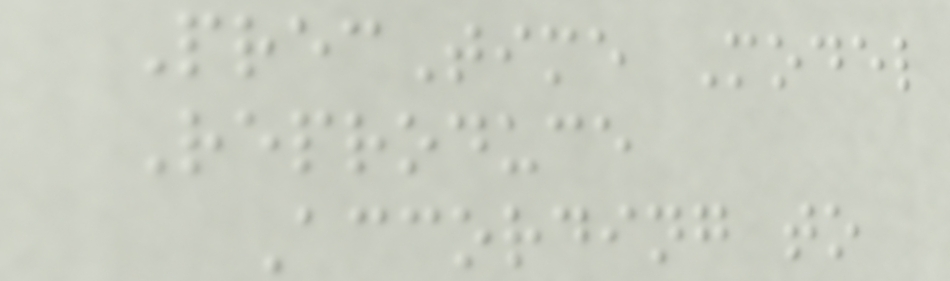PrecTime Model
Reproduce
According to
